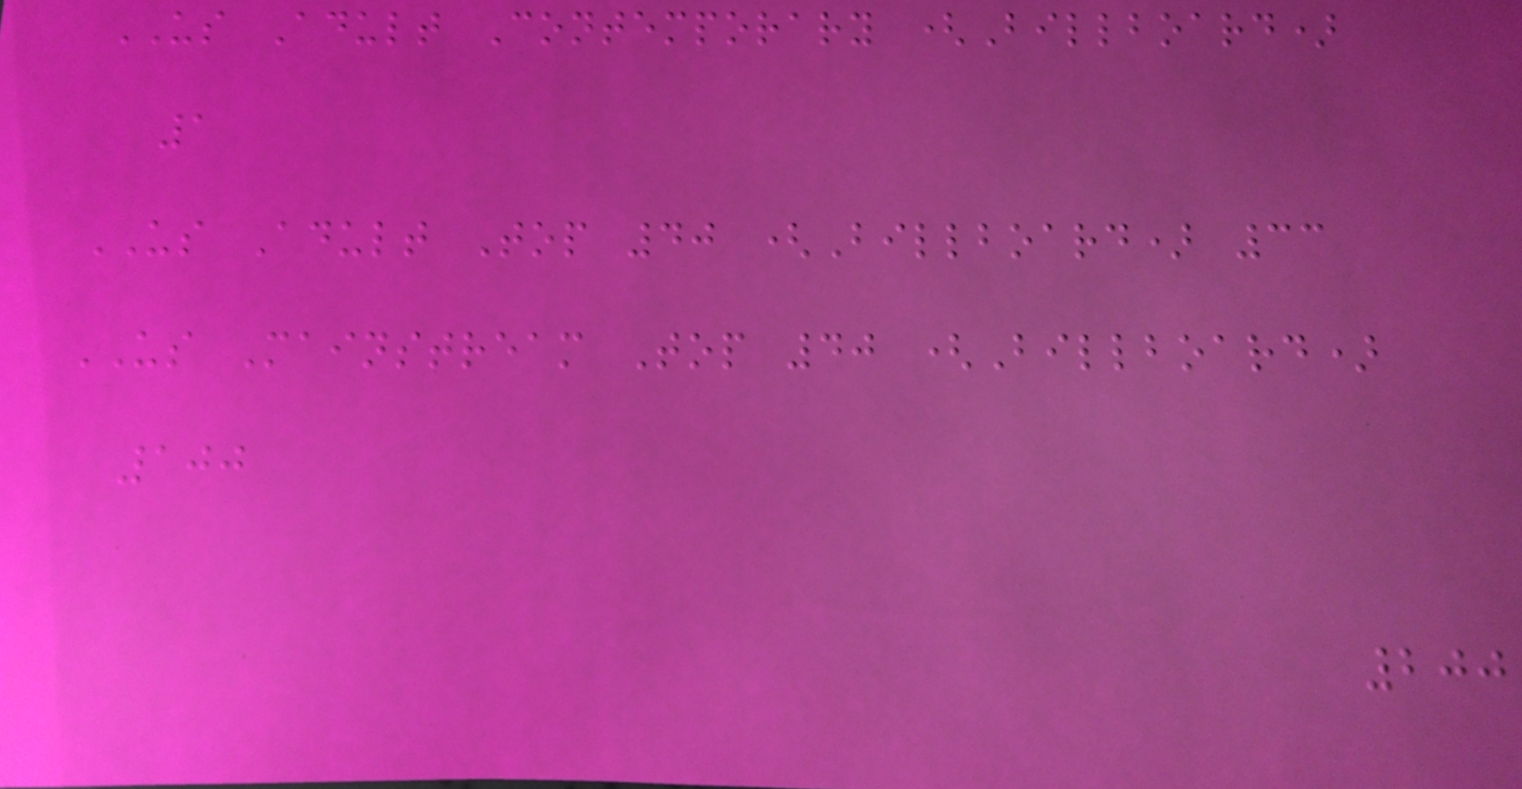US Adult Contemporary (Billboard)
1
US Adult Top 40 (Billboard) 33
US Mainstream Top 40 (Billboard)
100
200
